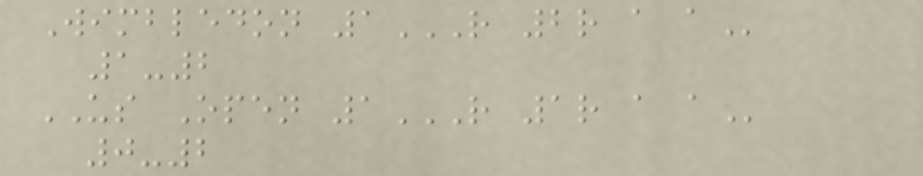Wimbledon 1R 2R A A
1-2
US Open 1R 1R A A
0-2
